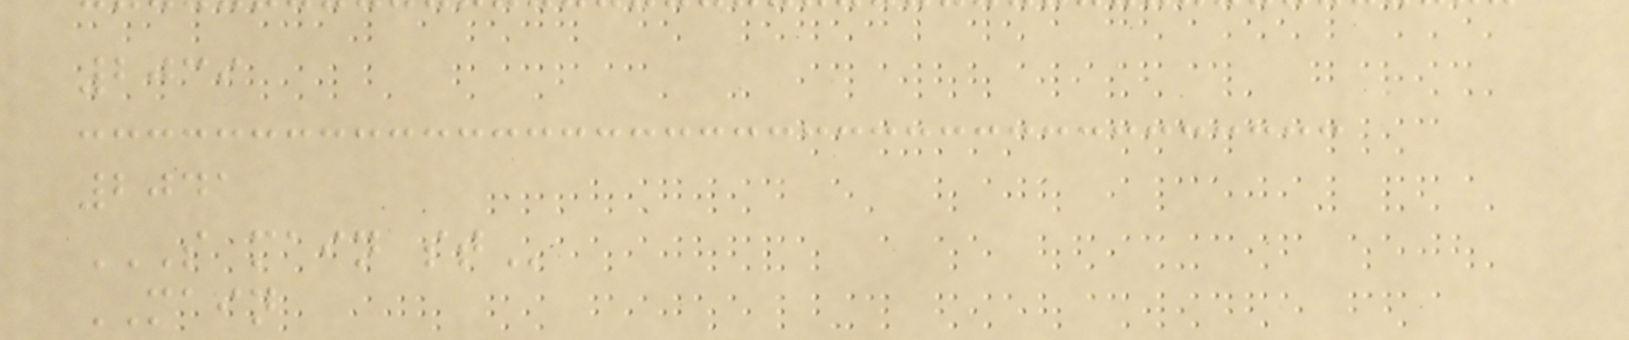2039
2041
S MAIN ST
MAIN
